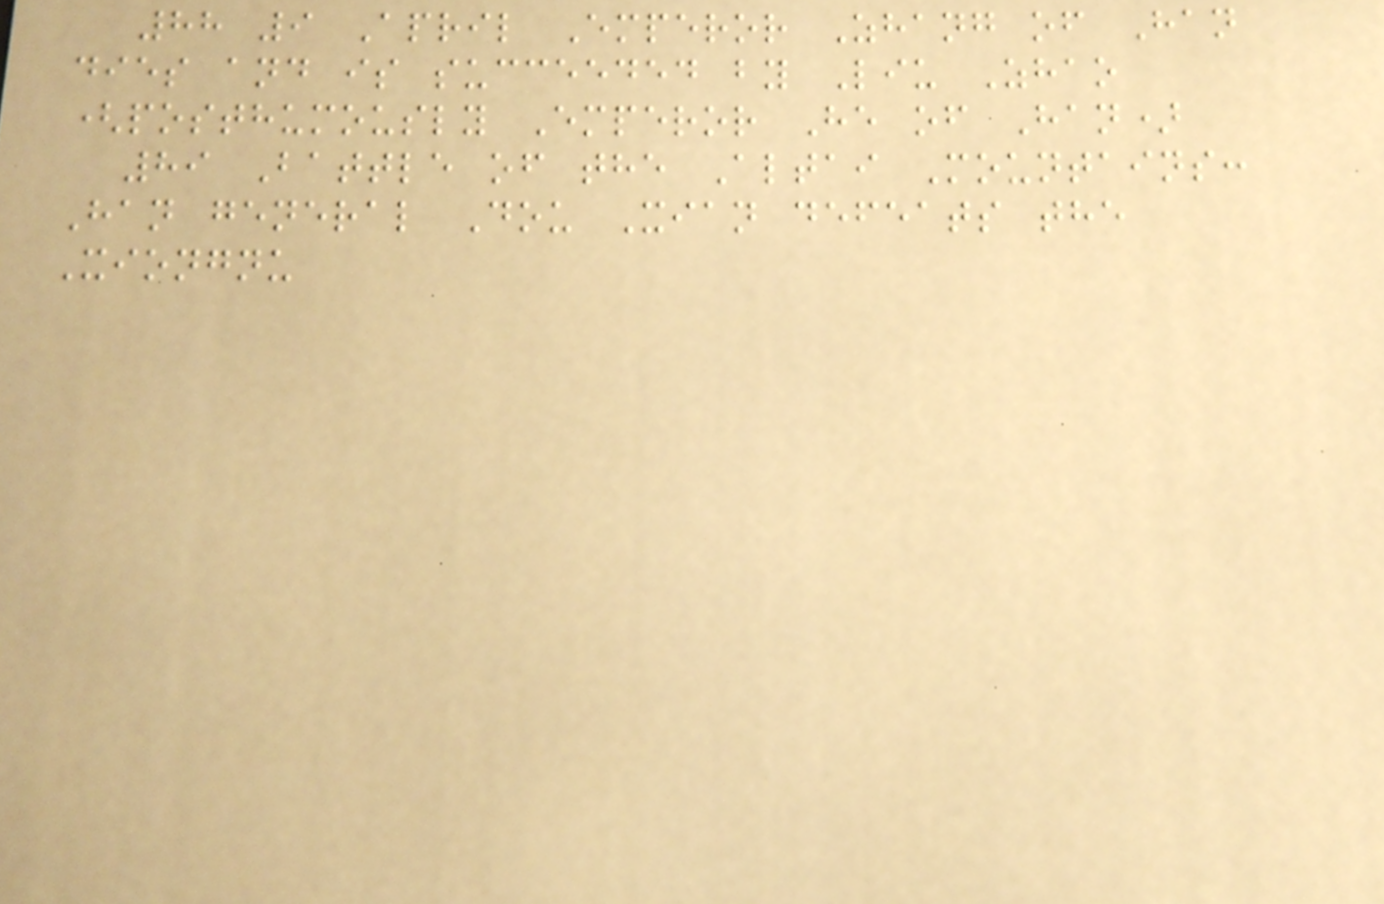88 9 April Emperor Zhang of Han
dies and is succeeded by Liu Zhao
(posthumously Emperor He of Han)
89 Battle of the Altai Mountains:
Han general Dou Xian defeats the
Xiongnu
